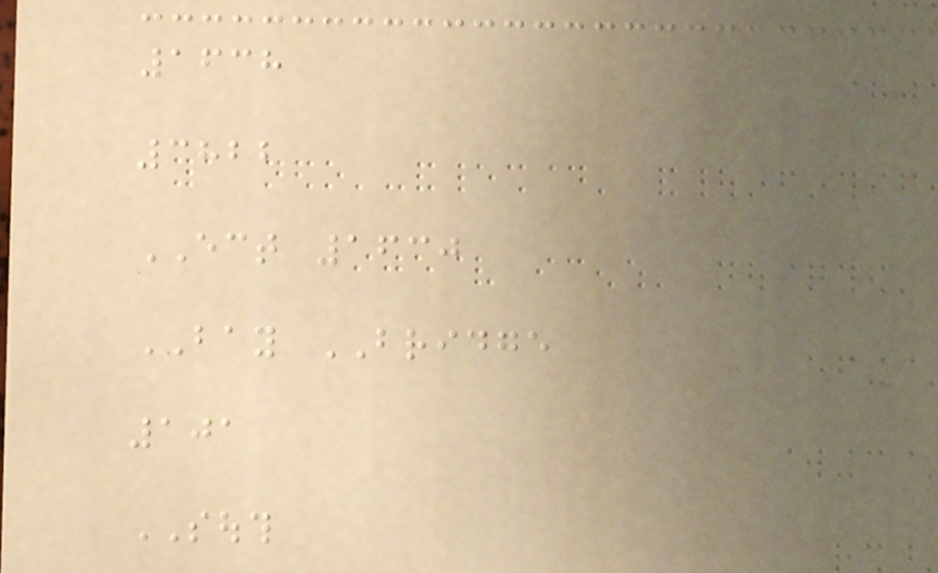1638
3822
ECT 1630
BAY BRIDGE
101
SOUTH
